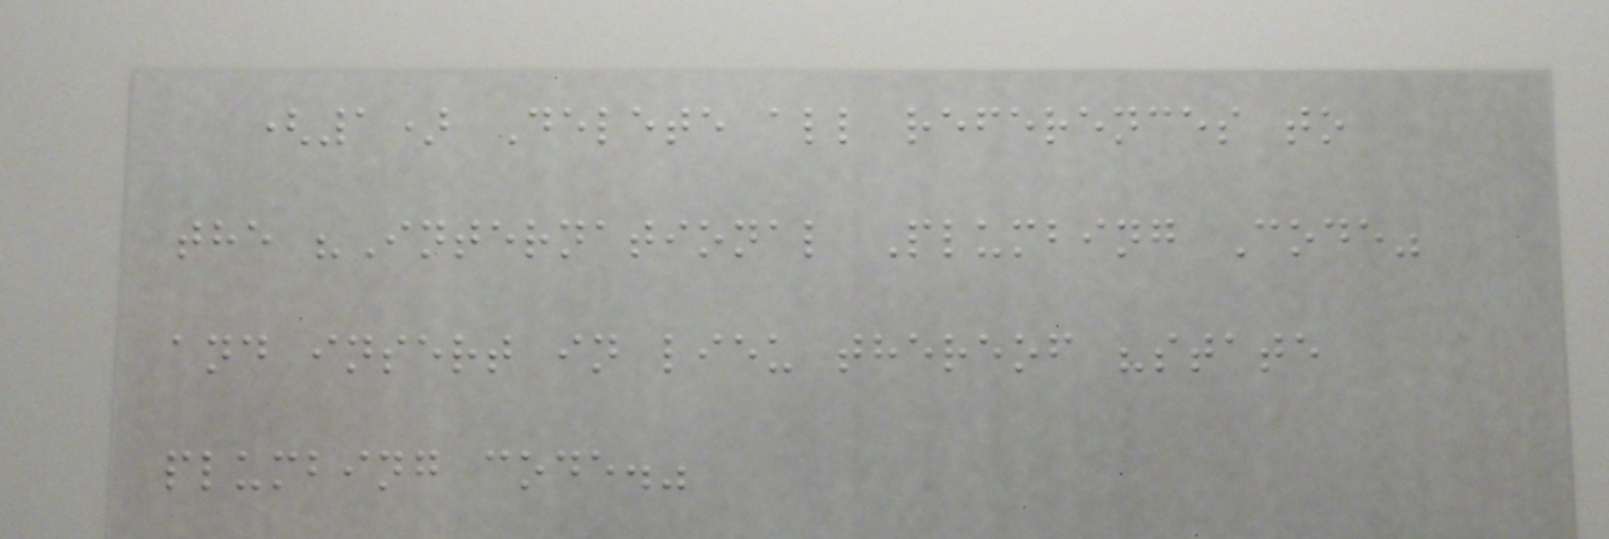(1) Delete all references to
the "International Plumbing Code"
and insert in lieu thereof "state
plumbing code."
